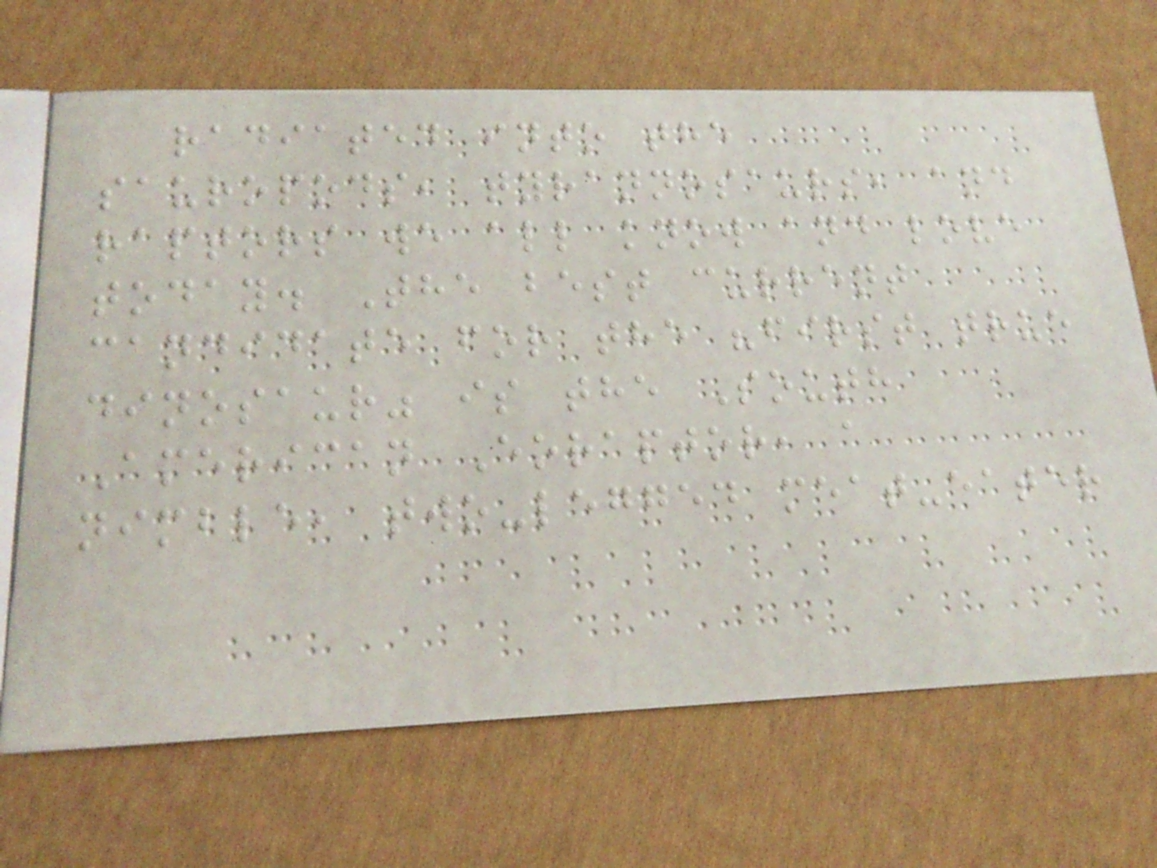radiated into the
sauropods, tyrannosaurs, and
raptors we all know and love
today. The best current
candidate for the "first true
dinosaur" is the South
American Eoraptor, a
nimble, two-legged meat-eater
